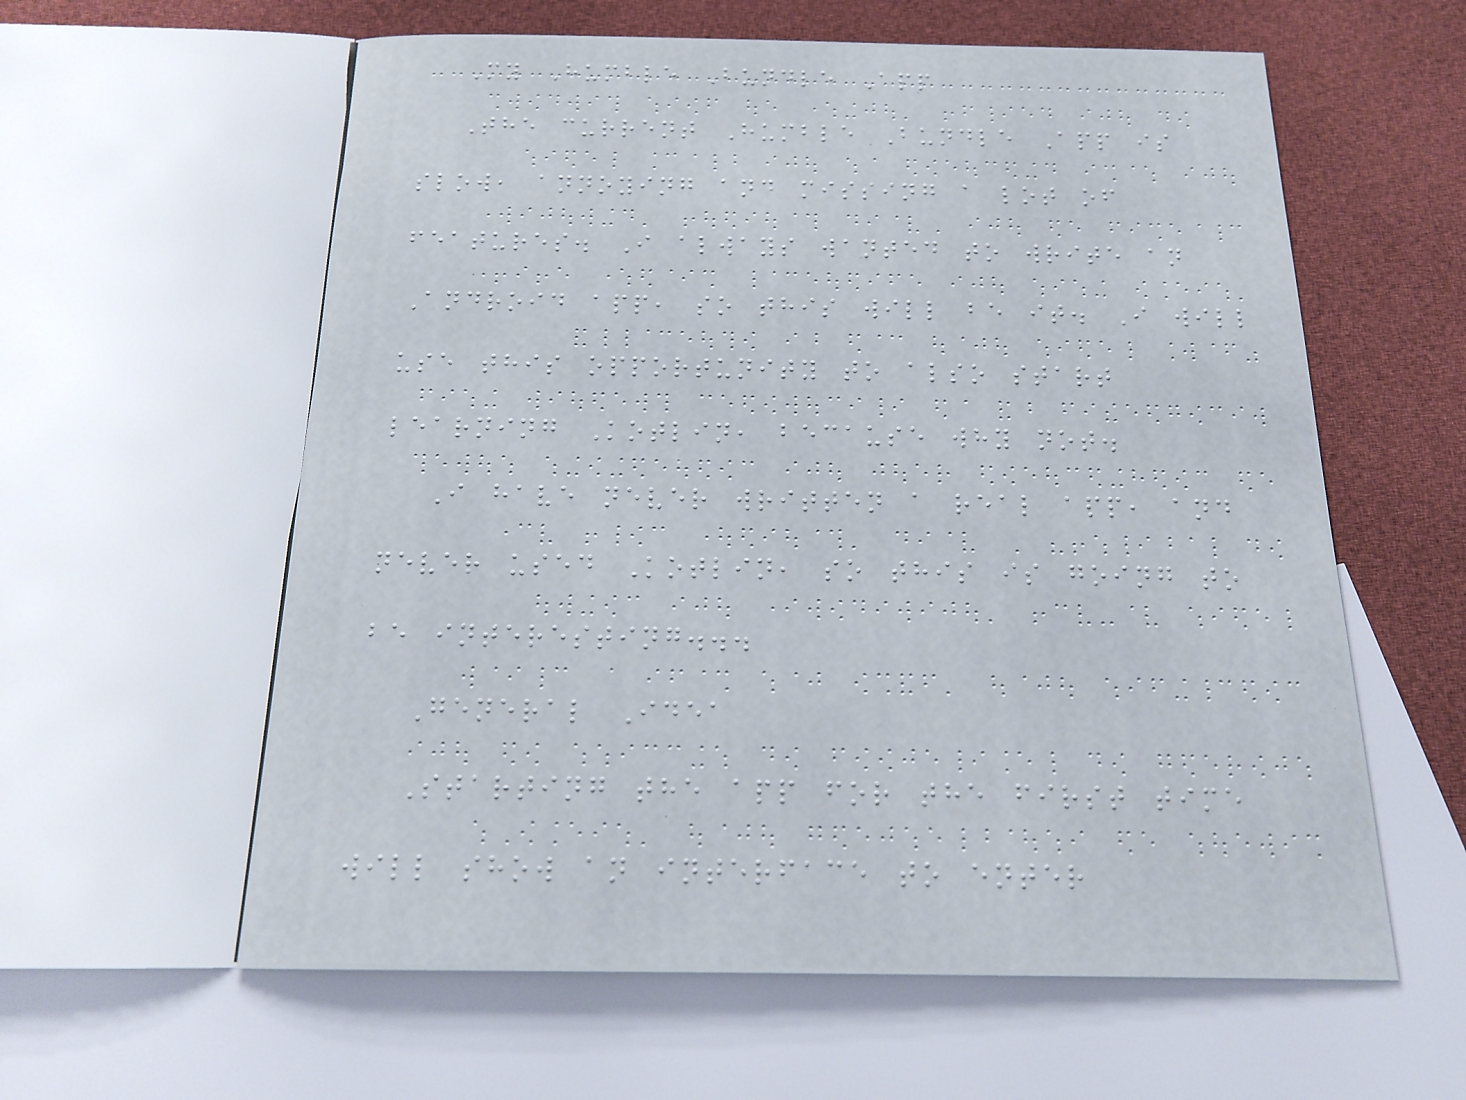My Humble Bundle App
The current Humble Bundle App is
slow, annoying and missing a lot of
features. I always wanted to write an
Android app, so this will be it. I will
use this opportunity to also start
learning Kotlin, because why not.
I have never written a real app, and
never used Kotlin, so this is going to
be interesting...
General Idea
Starting the app for the first time
will show an interface to enter
